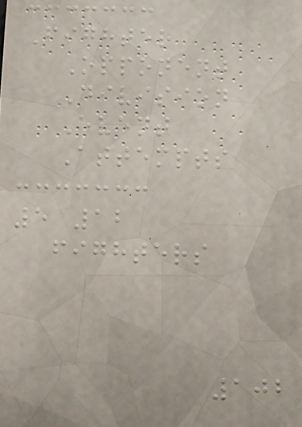Fighter
Opponent
Division
Event
Attempts
5 12
fighters
102
